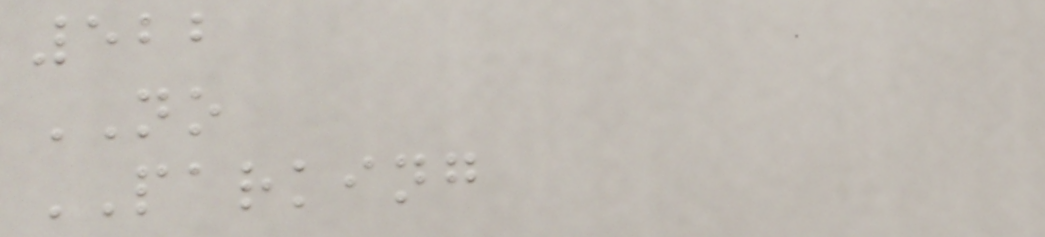522
NO
PARKING
